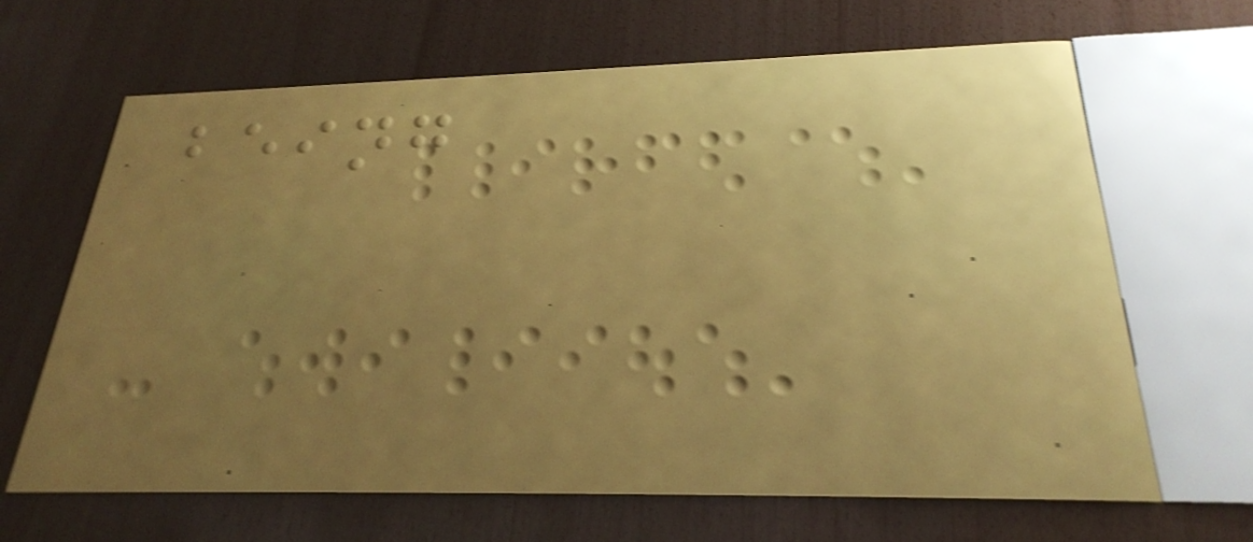being
